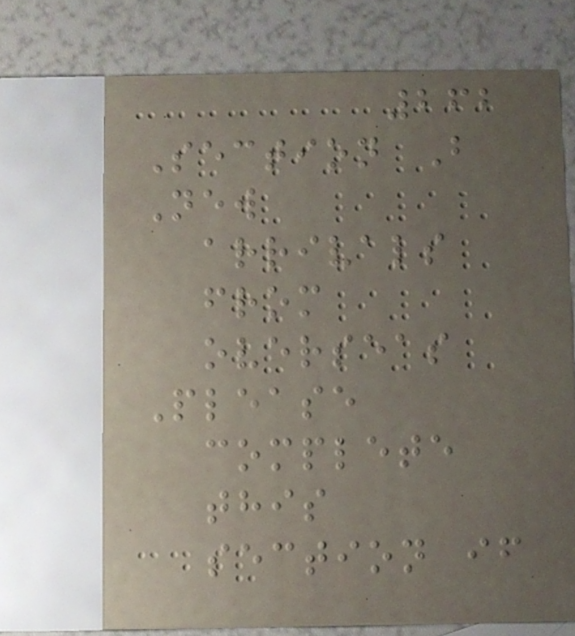262
Section B
New
arrivals
from
overseas
Please
complete
this
section if
